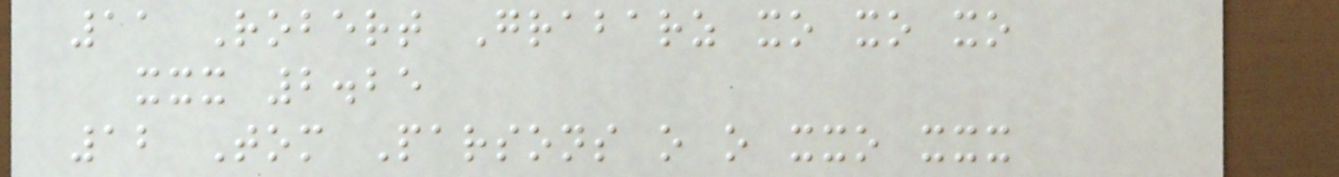11 Robert Grabarz xo xo xo
xxx 2.25
12 Tom Parsons o o xxo xxx
